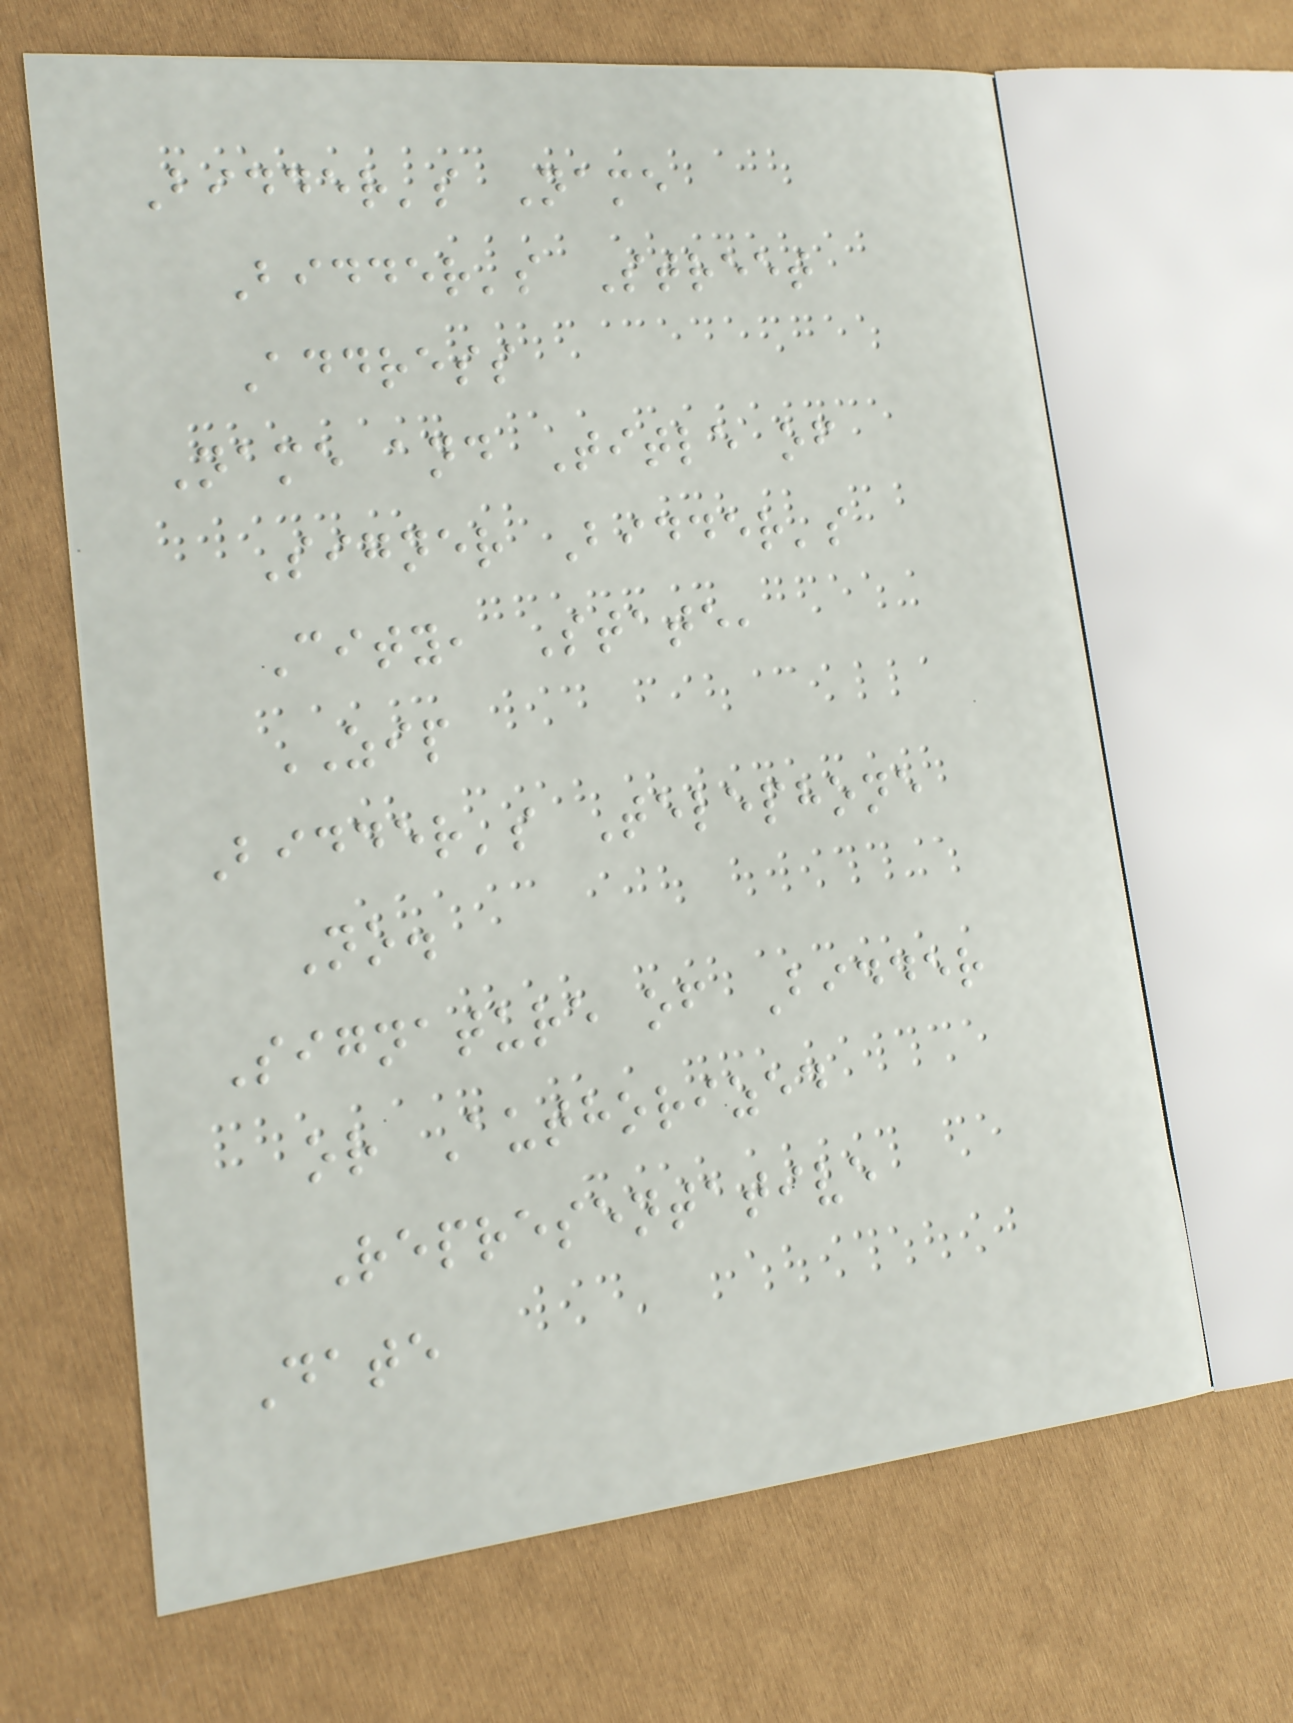Bidder's Name
Bidder's Street
Address
Name and Title of
Signer Bidder's
City, State,
ZIP
Bidder's Telephone
No.
Signature of Bidder
or Authorized
Representative
Date
